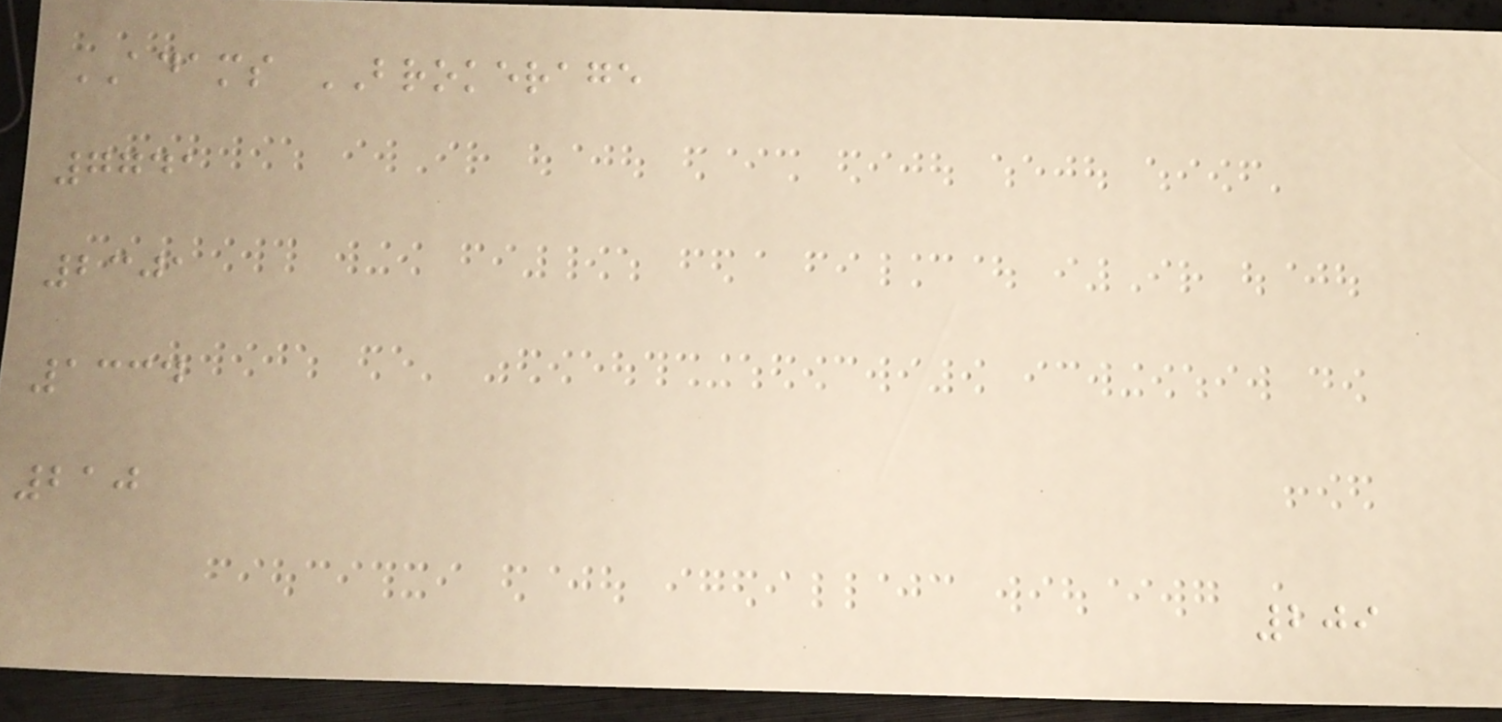ADAMS BROKERAGE
7741
2301
1334
210
209
